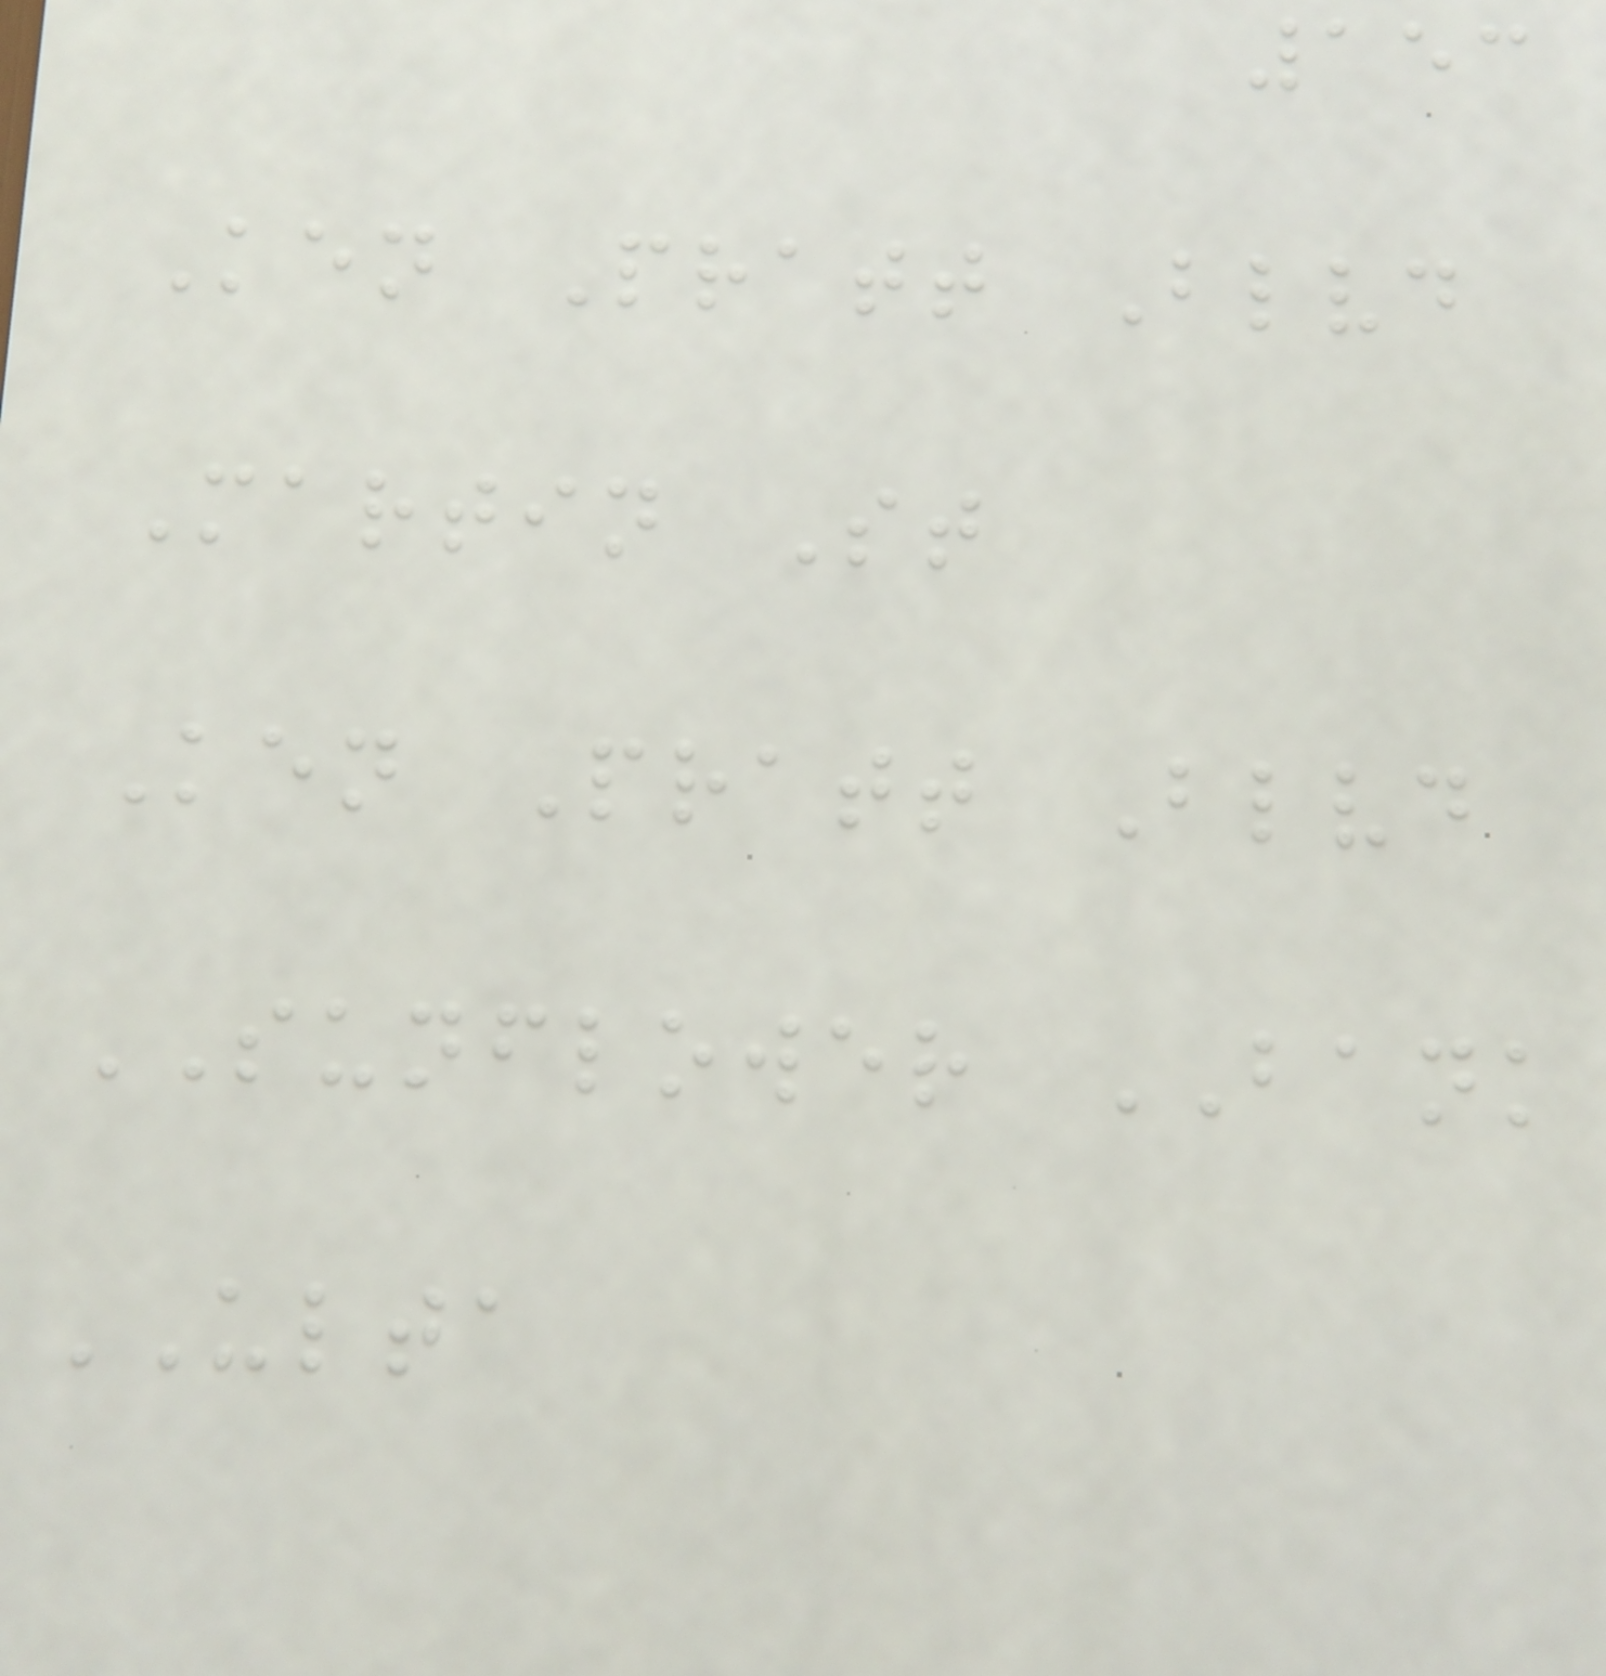153
Ken Pratt Blvd
Martin St
Ken Pratt Blvd
SUNFLOWER BANK
ULTA
